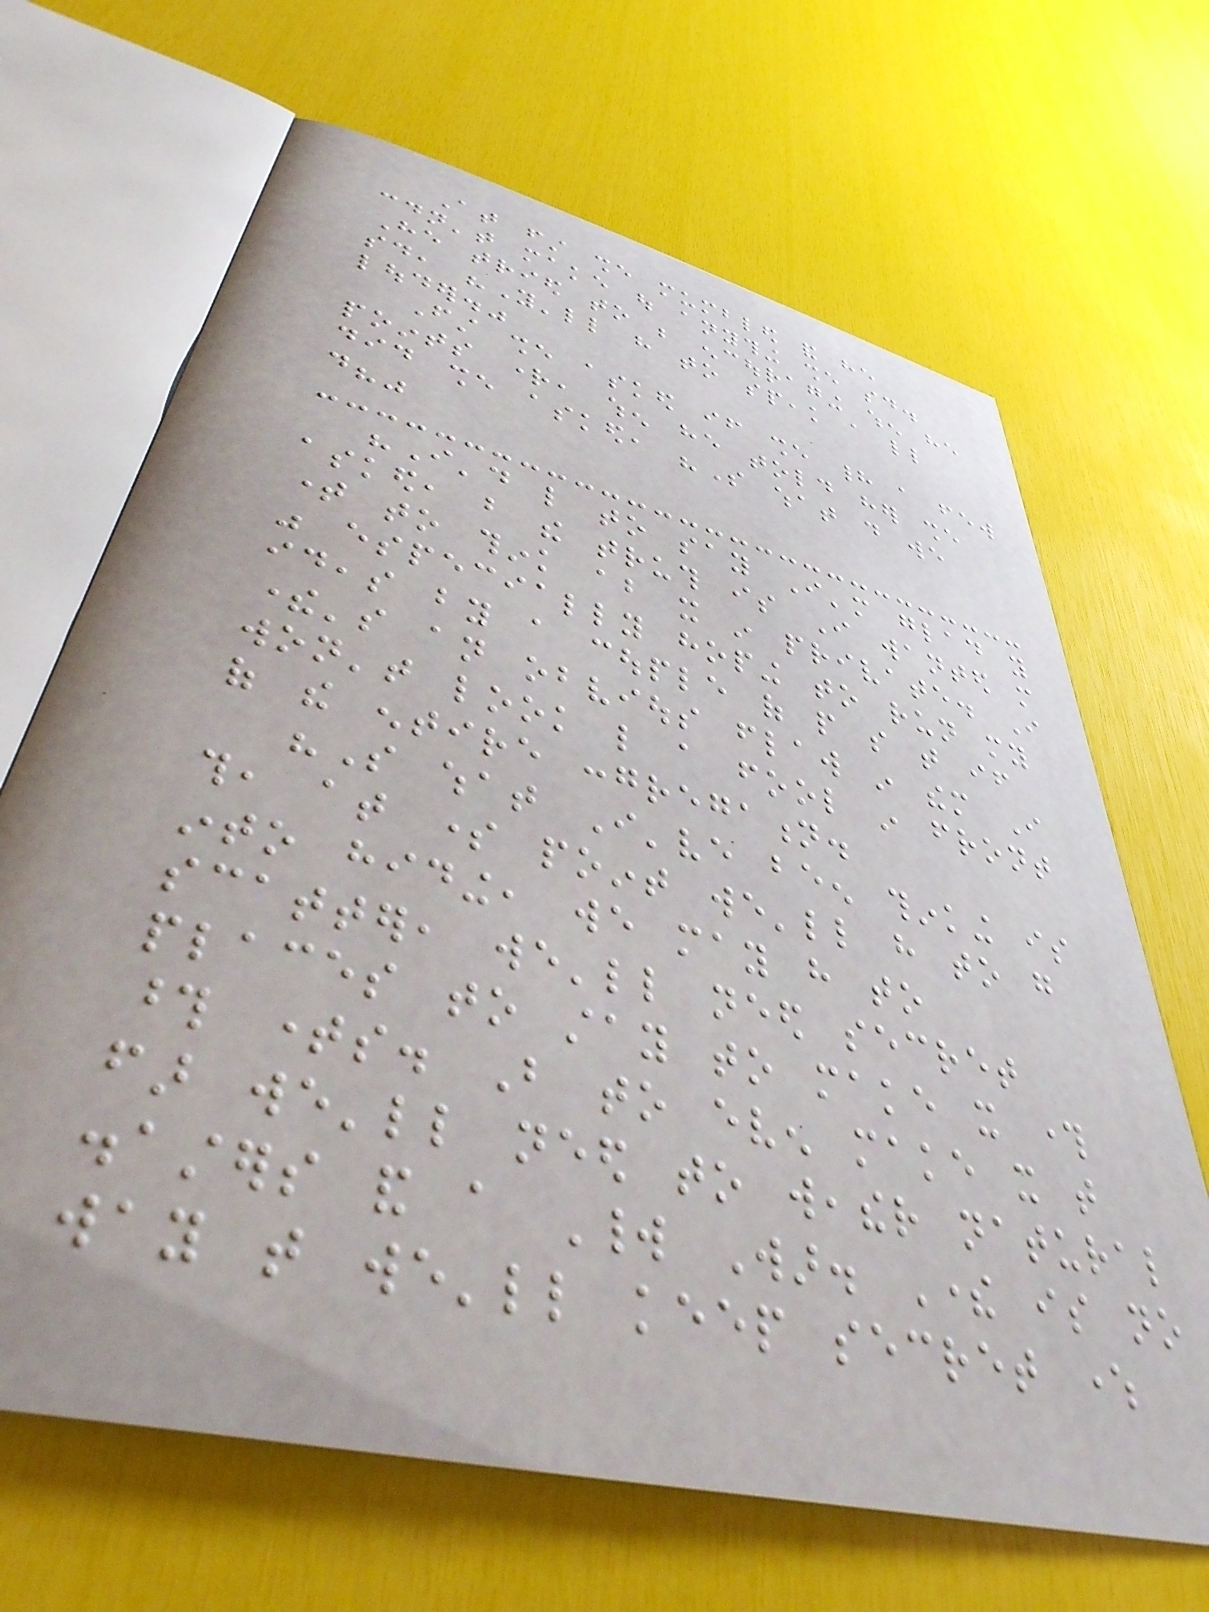At first she mumbled and he
couldn't make out anything she said.
He tried to be encouraging when he
said, "You'll have to speak a little
louder."
First she asked if she had a few
points right, when he told her she
did she asked, "So what do we
do?"
"I'd like to say I'm glad you
asked, but the truth is I wanted more
time to think about it in private. I
was especially hoping to run my
ideas by a couple of people so that if
there's an obvious flaw in them I
won't look like a fool in front
of the entire congregation.
"So what I've been thinking is
this, at some point we'll have to go
into hiding, we may have to
scatter, we'll need secret
places to stay to make it through
those times. But to even make it that
far we'll need to weather natural
disasters and a World War. There is no
way that we'll keep secret where
